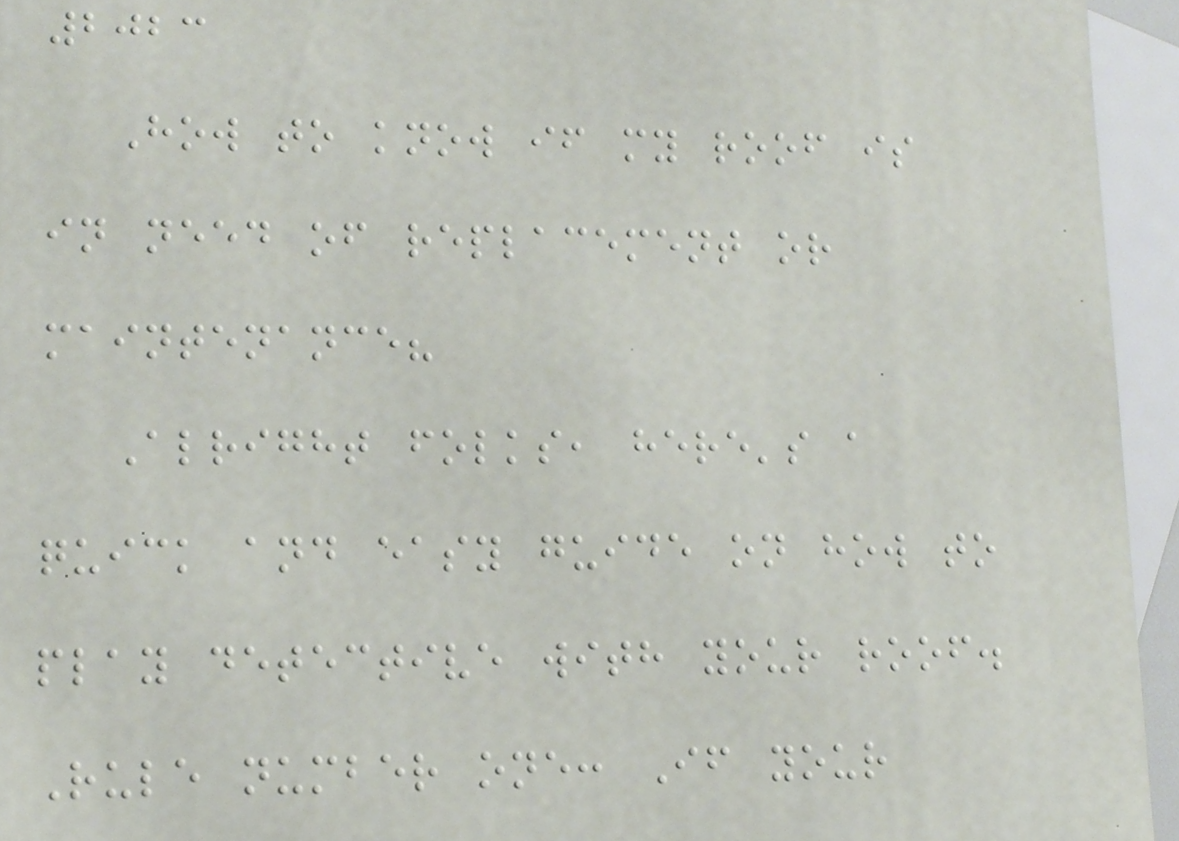2023
How to know if my roof is
in need of replacement or
maintenance?
Alright folks, here's a
quick and easy guide on how to
play detective with your roof.
Rule number one: If your
